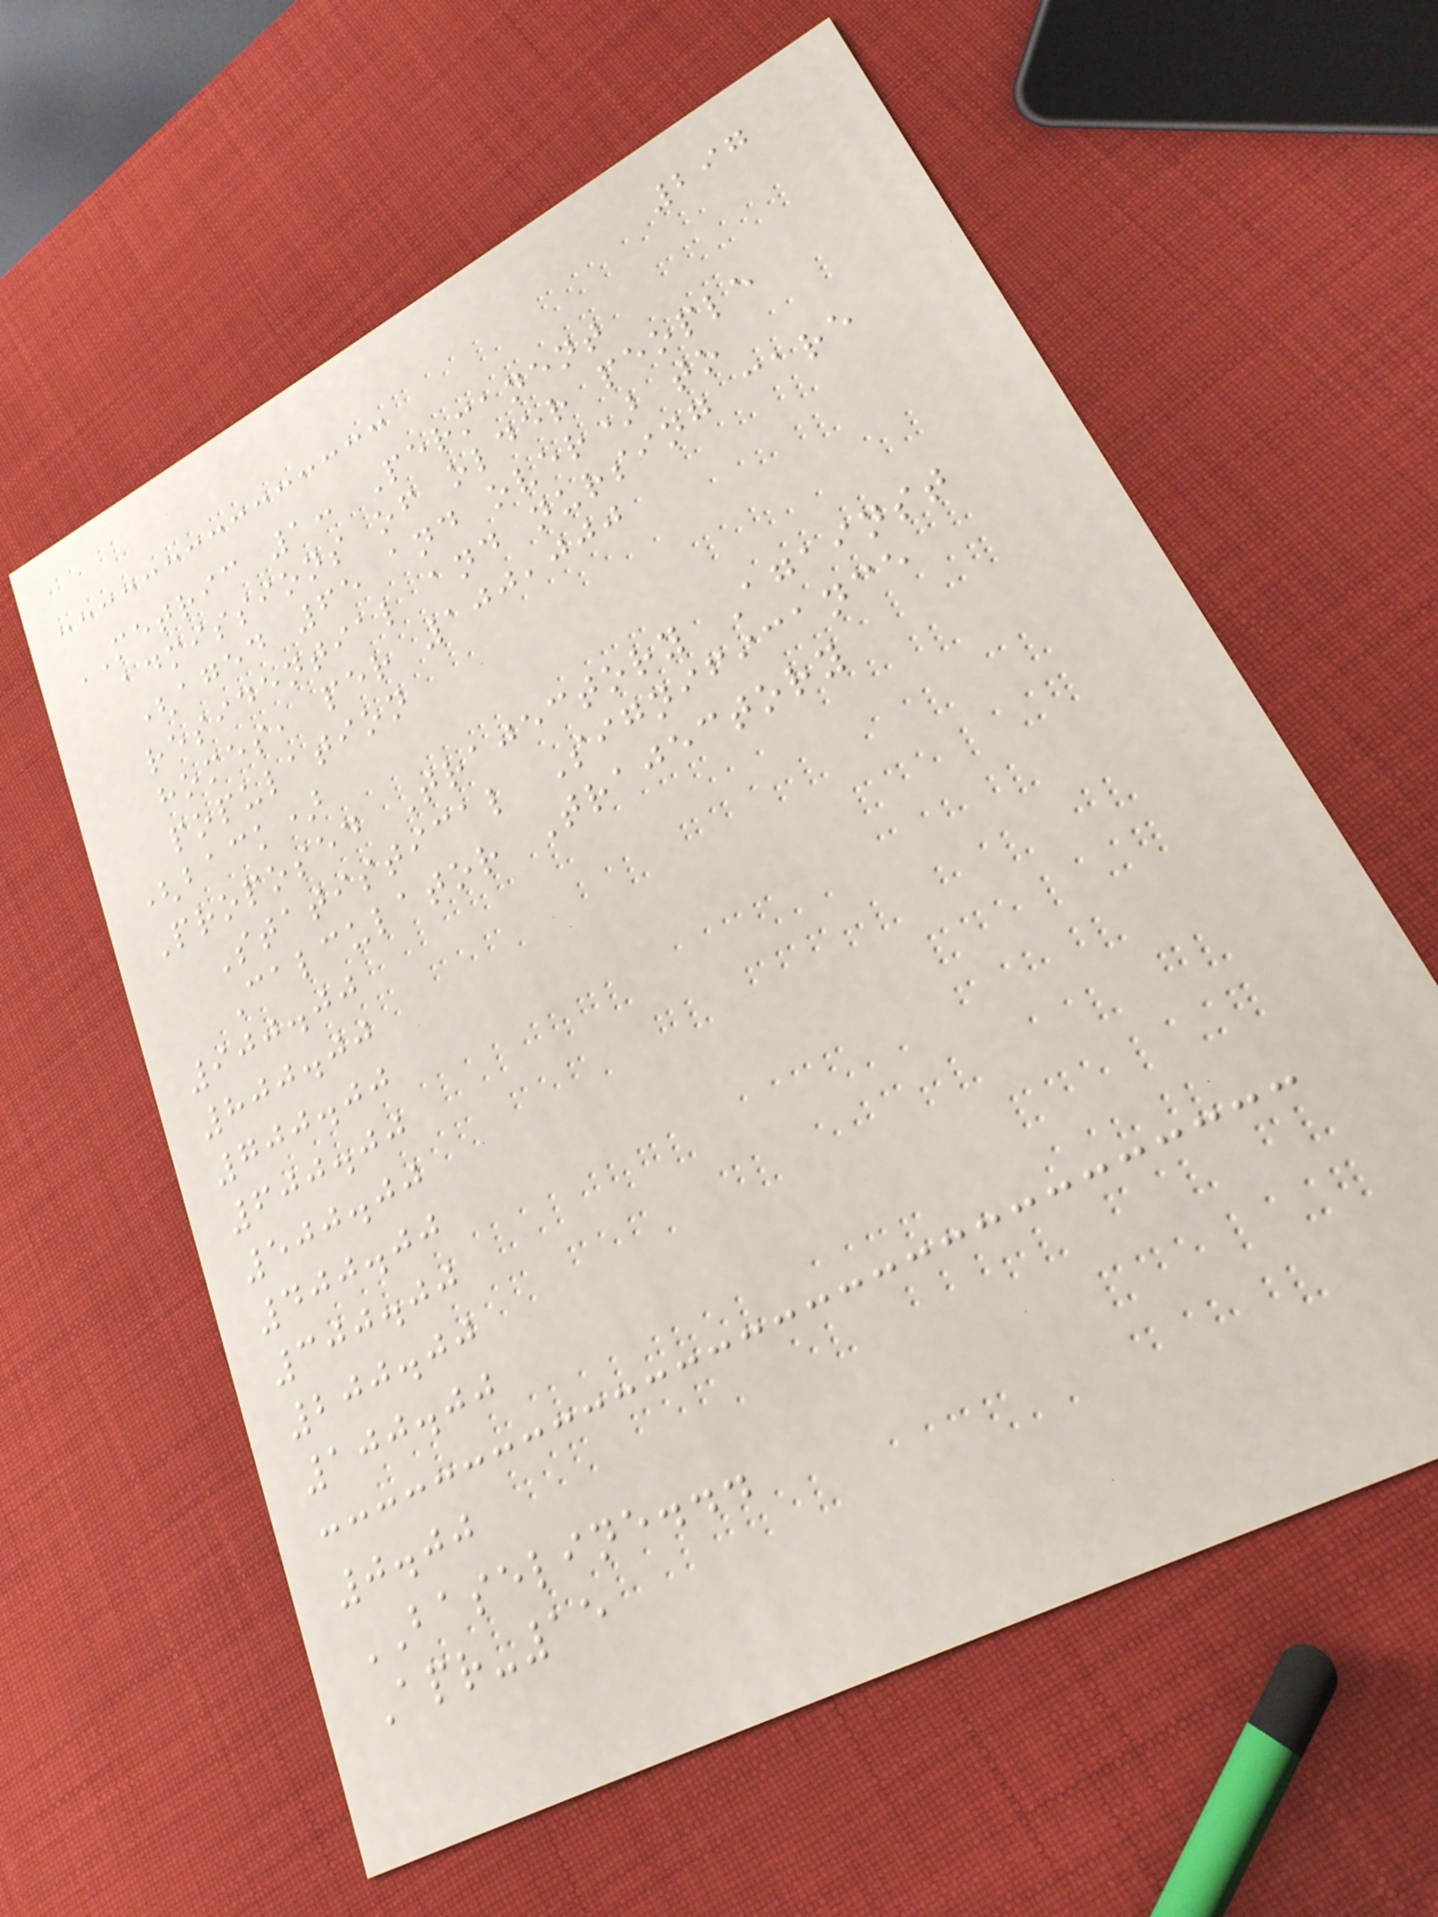297
METRIC 1: Permanent
admissions of older people
(aged 65 and over) to
residential and nursing care
homes, per 100,000
population
(back)
Proposed Trajectory Against
Statistical Significance
Calculator Trajectory
900.00
800.00
700.00
600.00
500.00
400.00
300.00
200.00
100.00
0.00
BASELINE...
Apr-15
